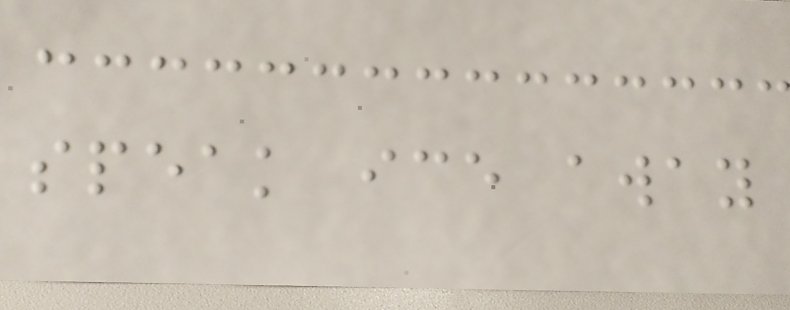speak ice away
